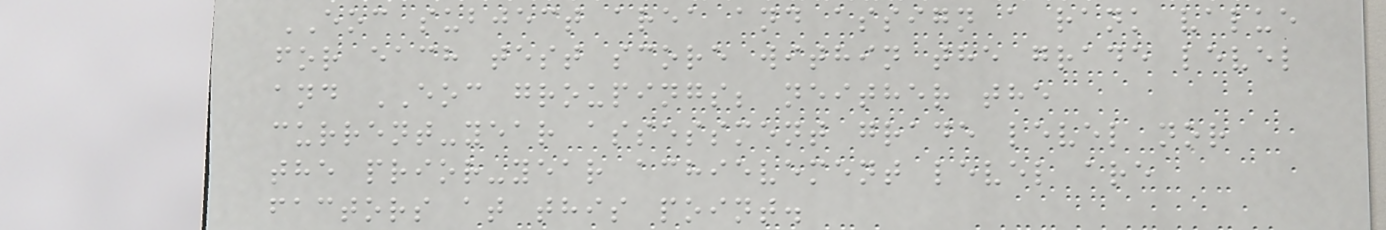EOC subject area and assign a rank value
for each test score within the grade level
and EOC groupings; neither the
current-year assessment grade level nor
the prior-year achievement level are
factors at this point.
